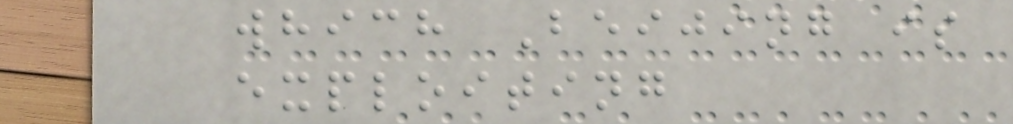which Beijing is
exploiting
